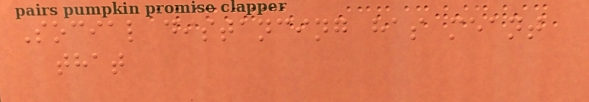Social distancing has meant
that
